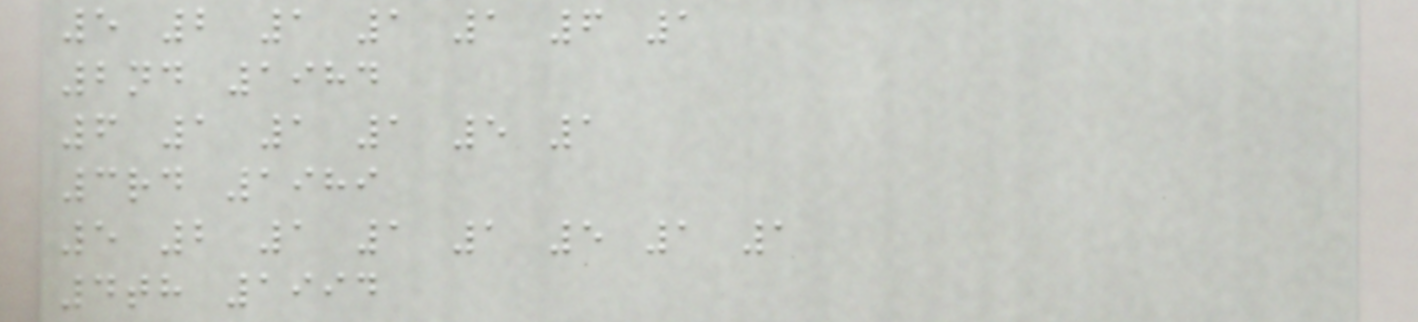5 2 1 1 1 6 1
2nd 1984
6 1 1 1 5 1
3rd 1989
5 2 1 1 1 5 1 1
4th 1994
